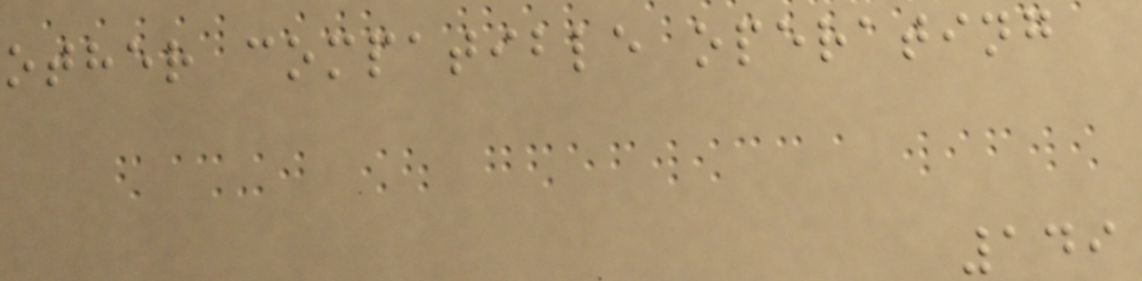other compatible operating
149
